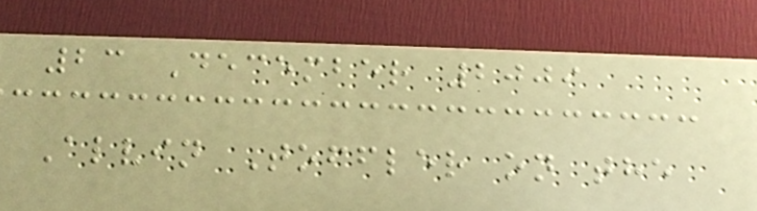23 December 2009
Alvin Toffler on the
